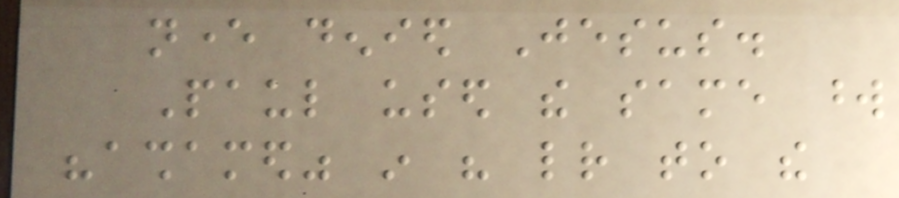never denied Jesus.
Paul used the same word
"ashamed" in his letter to the
